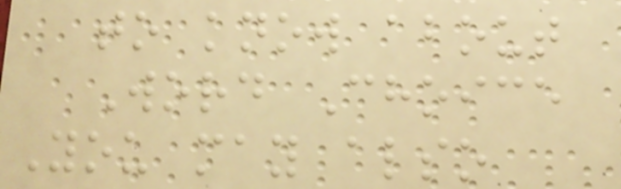to know about
Word Choice
You may also
